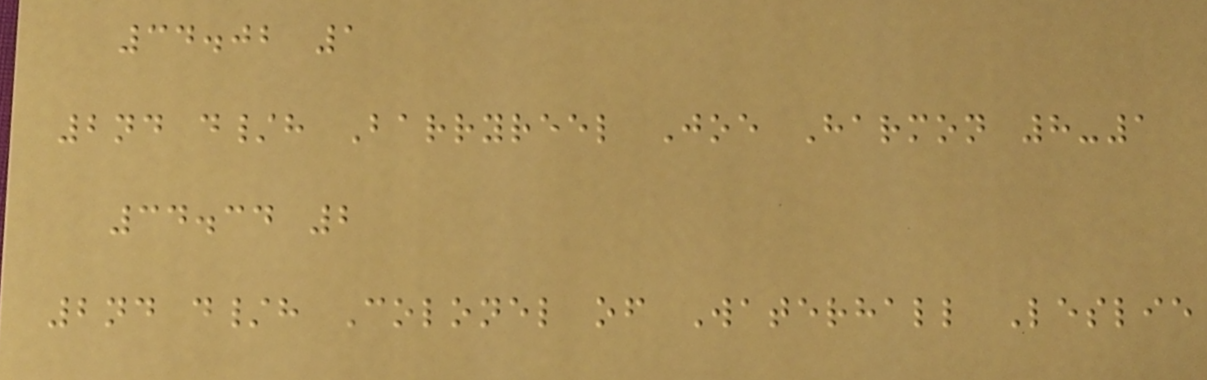34.02 1
2nd d/h Barryreel Joe Harmon 8-1
34.34 2
2nd d/h Colonel of Waterhall Leslie
